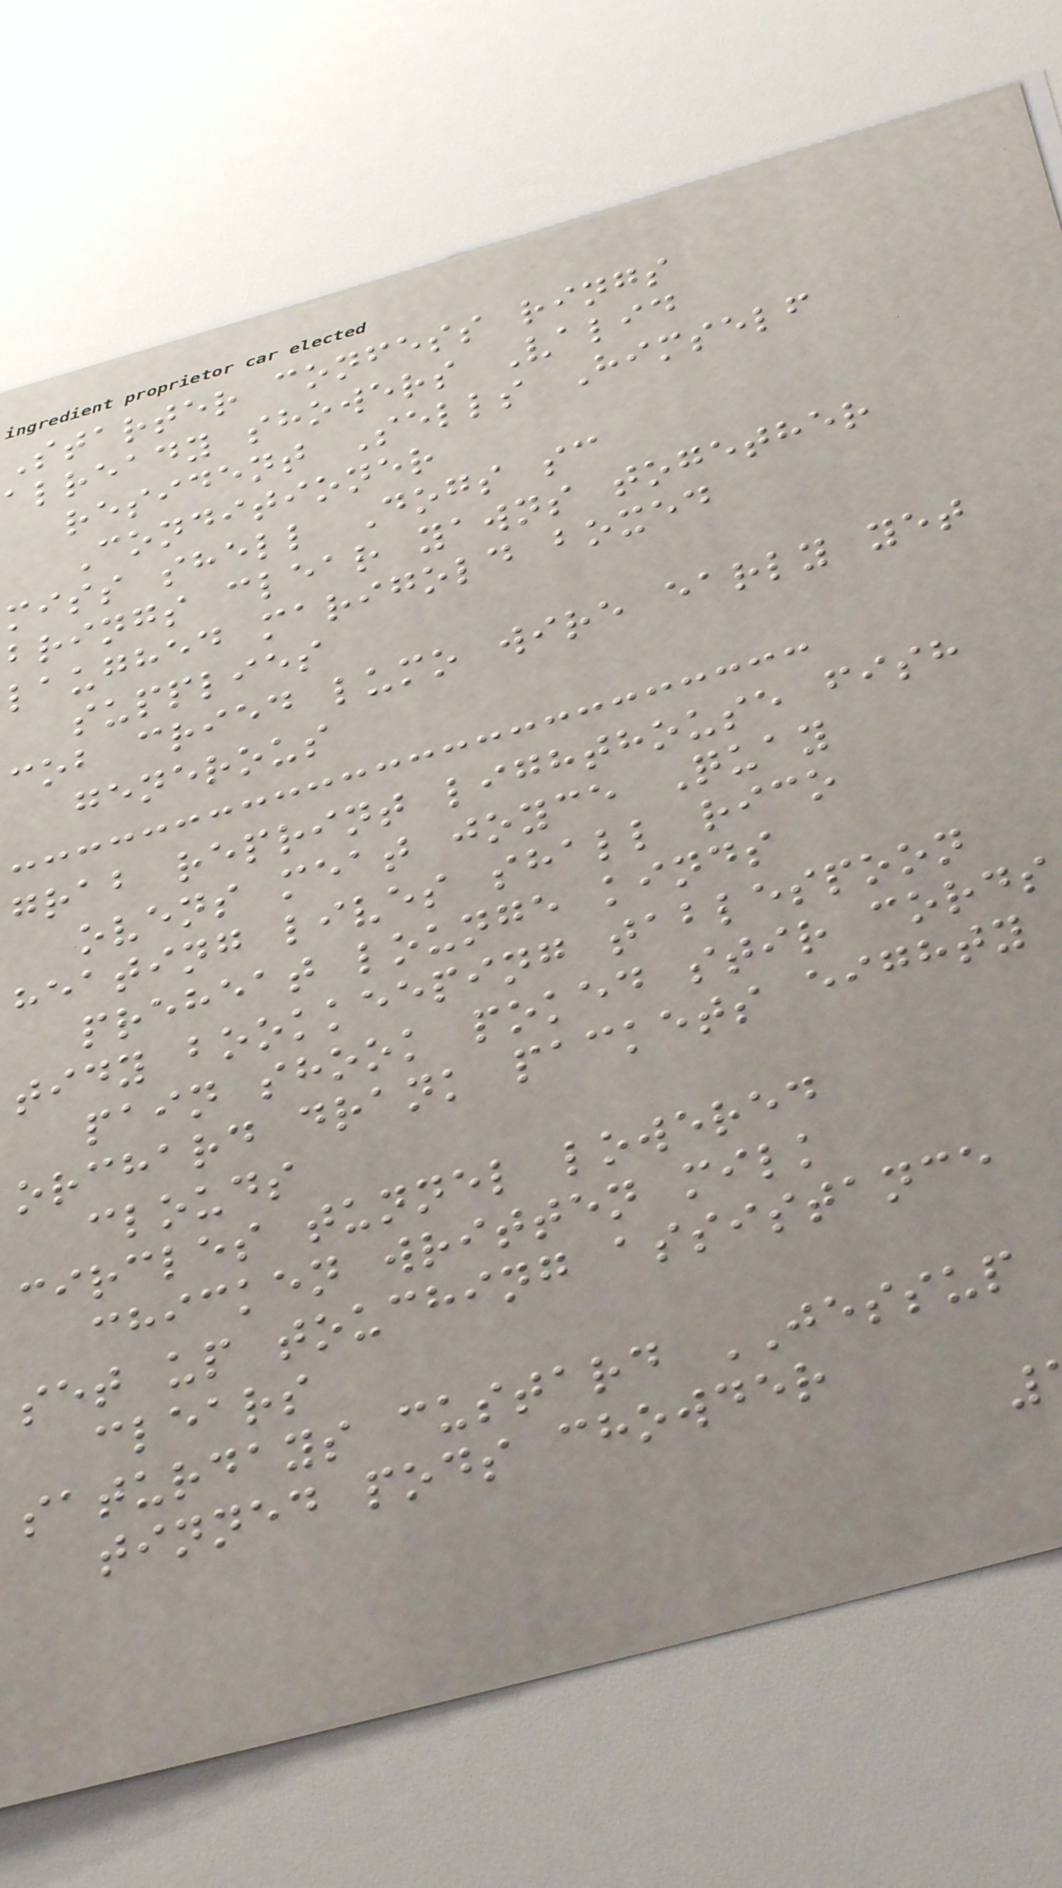Starter confess rings
already showers Valid
resident Sells Himself
Conditioner
miss shell Dogs sc
brings clear yawns together
laughed marigold boxed
supplies
cob cried lumo wire early yet
generous
grab reprint lighthouse fish
ovens meat joyce Quay
heating lives shall rico
preheat lounge kinds
tidy bookkeeping tablespoon
pain shook poked stir cords
orchard drank packets eighty
clouds
circles tunnel lowered
chicken written milk
set up touching assistance
clears
saturdays custard JESSUP
tinned pods chowder
